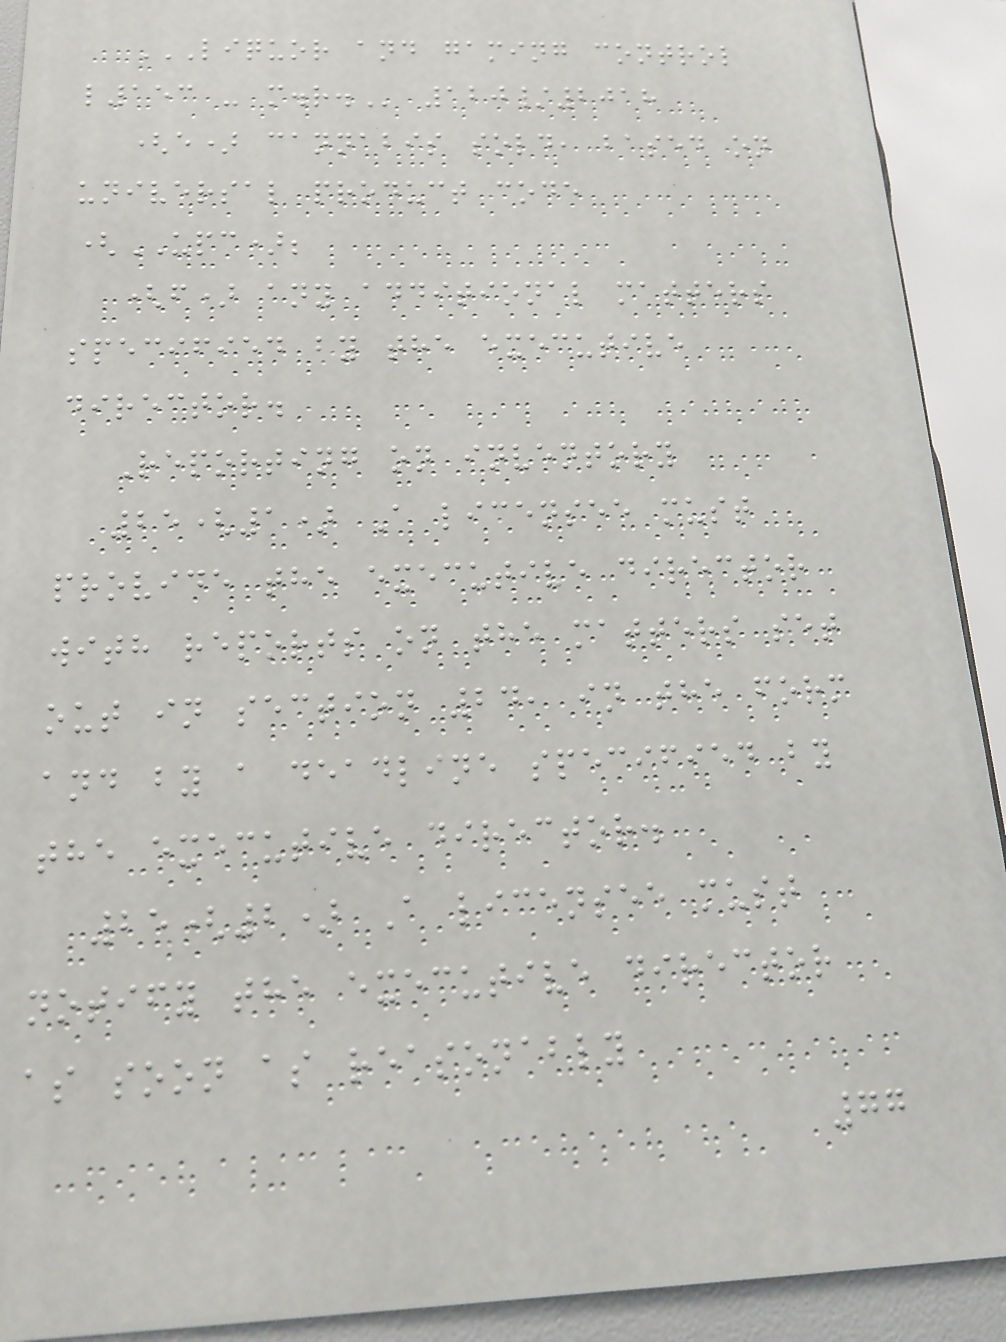LIQUOR AND GAMING CONTROL
L153 - M.R. 120/2018
(e) cannabis sold, based on
universal product code
(UPC);
(f) any additional matters
specified by the executive
director.
Reporting on inventory
25(1) A licensee must
provide the executive director
with reports on the matters set
out in section 24, in the form
and by a deadline specified by
the executive director.
25(2) A licensee must
notify the executive director
as soon as reasonably
77
